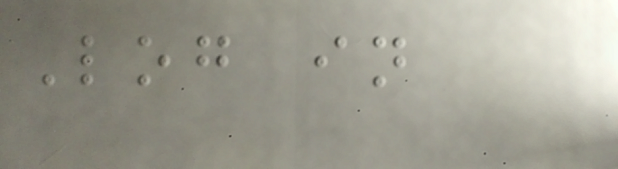Log in
